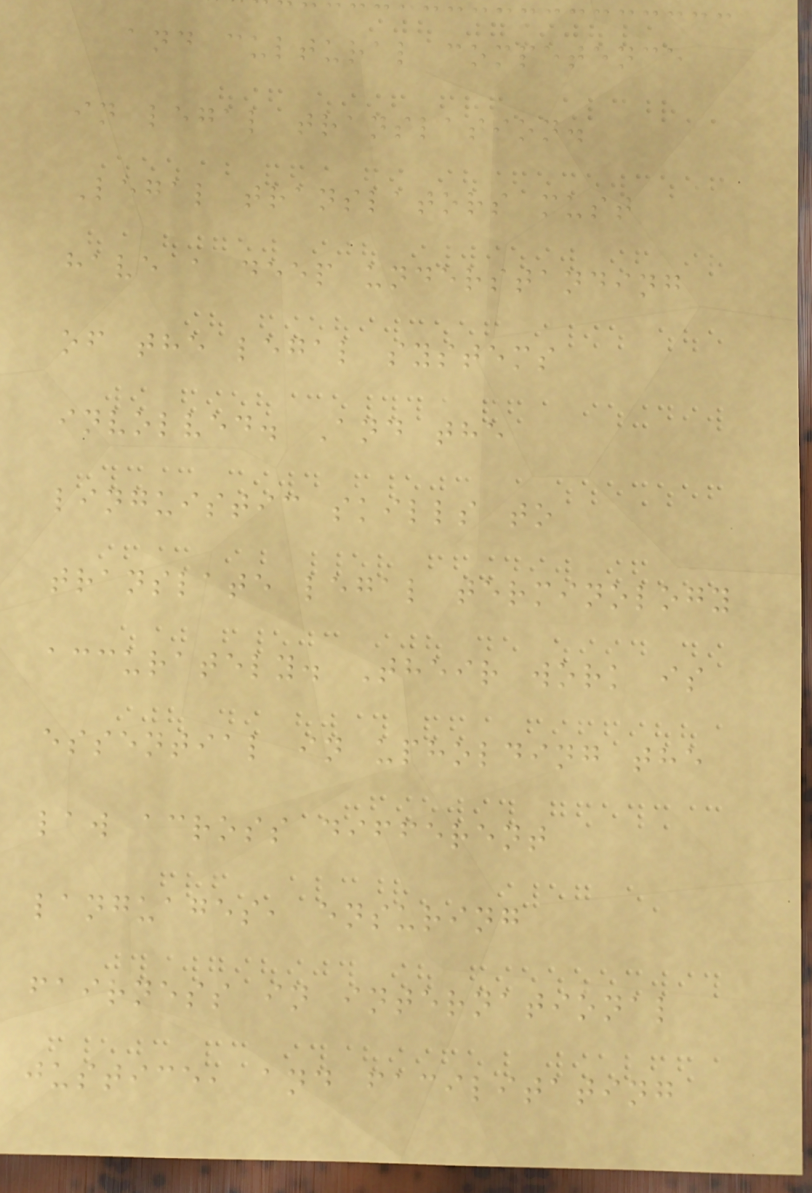and cultural competence
in legal translation.
Legal translators must
have a deep understanding
of the legal systems
involved. And the
linguistic skills to
translate legal terminology
accurately. Their work is
essential in upholding the
law across different
languages, ensuring
fairness in international
justice, and facilitating
